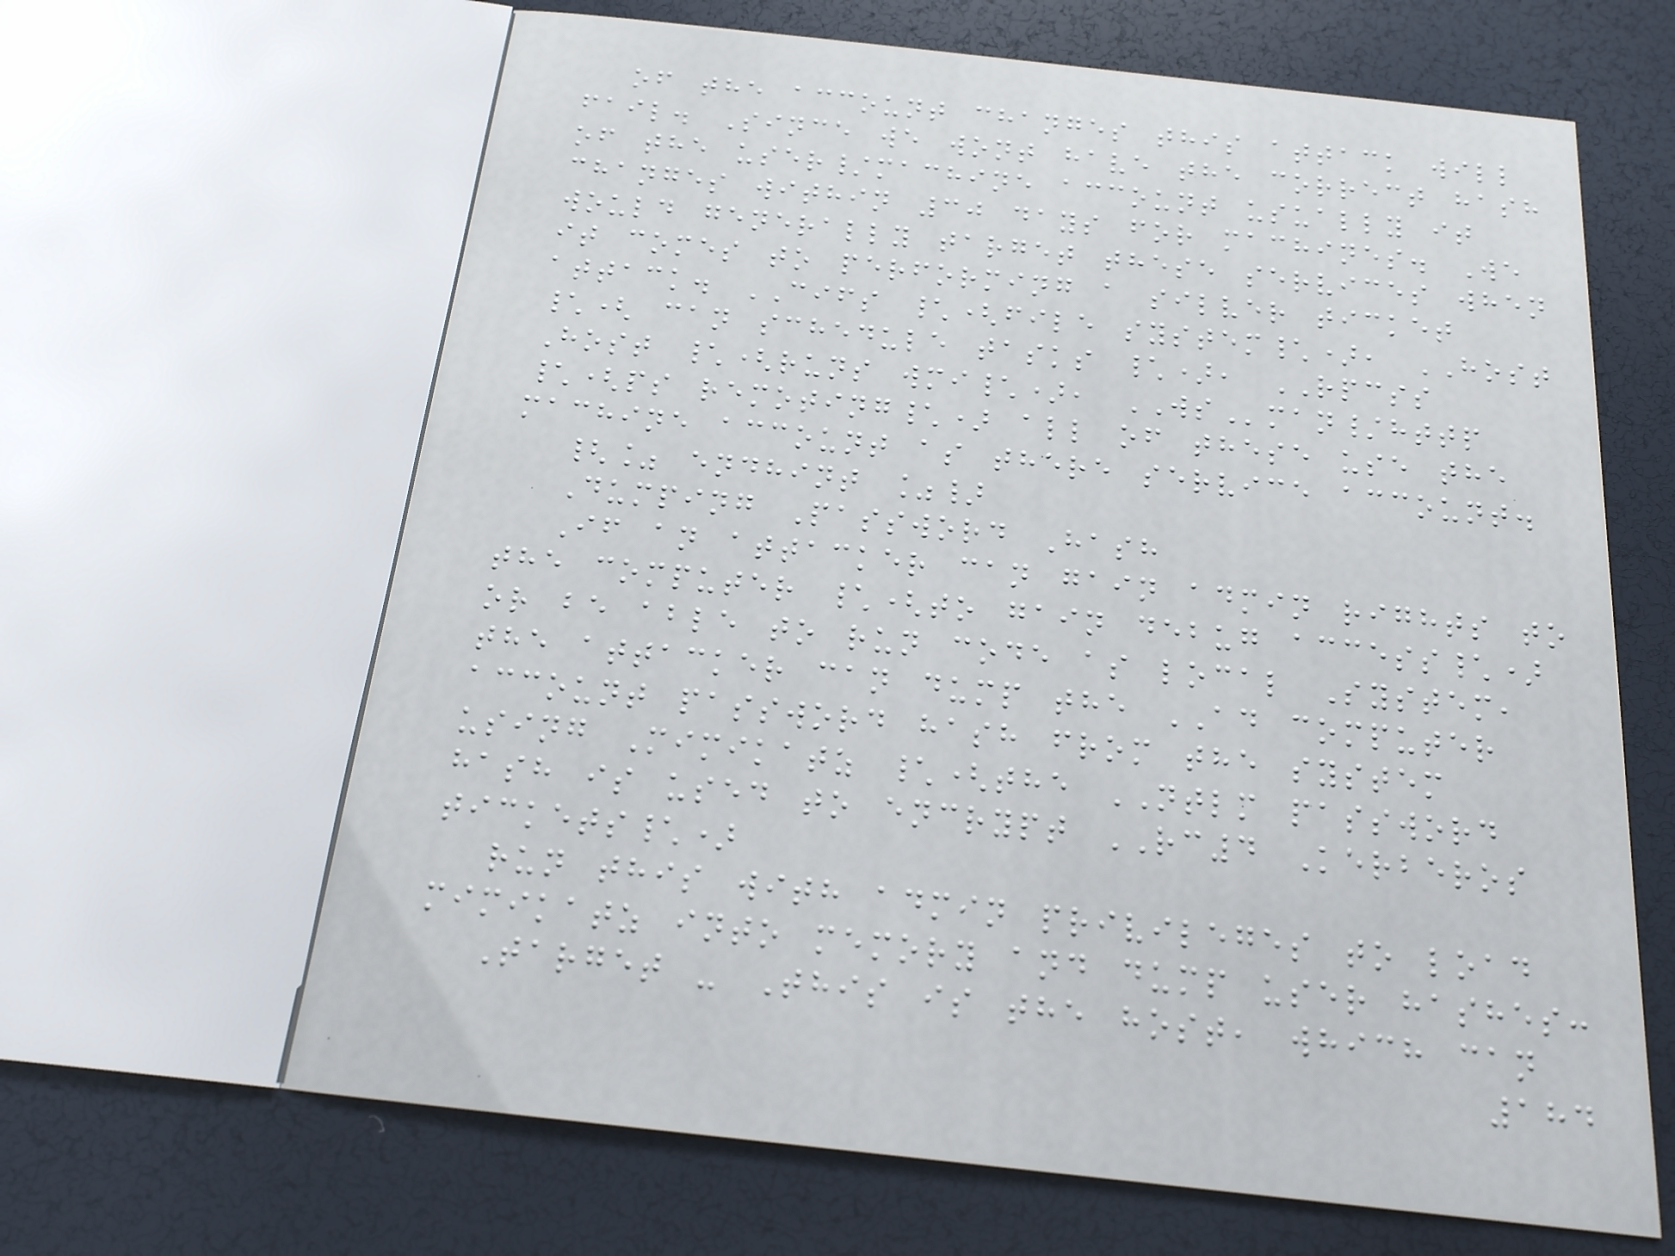of the account changes this attack will
fail. Since we wont have the correct hash
of the user/machine account usually it
changes within 30 days for machines. We
would generally target these services when
it comes to performing a silver ticket
attack. CIFS \(file system\), HOST
\( can schedule tasks \), RPCSS
Host \(runs wmi\), WSman/http
\(ps remoting\) all of these use the
machine account as there service account.
{% endhint %}
Dumping Password Hash
If an attacker can gain admin rights to
the computer \(to gain debug access\)
or be able to run code as local System,
the attacker can dump the AD computer
account password hash from the system
using Mimikatz \(the NTLM password
hash is used to encrypt RC4 Kerberos
tickets\)
run this with admin privileges to load
mimikatz into memory and dump user hashes:
Target - This is the host, which can
184
